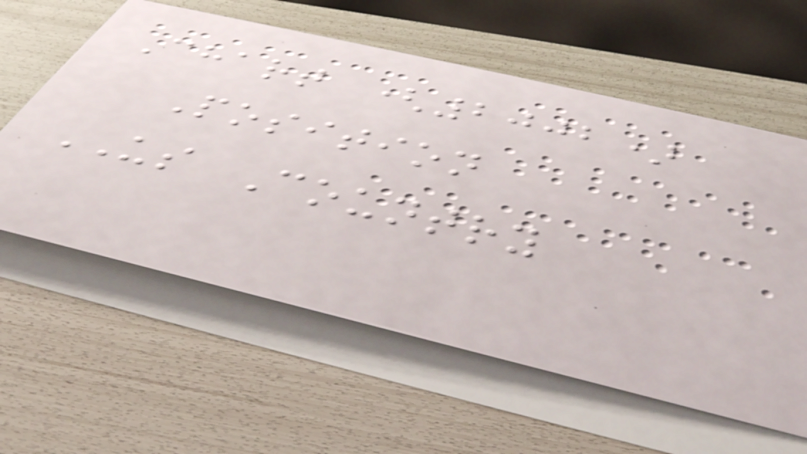Chart (2002)
Position
US Country
